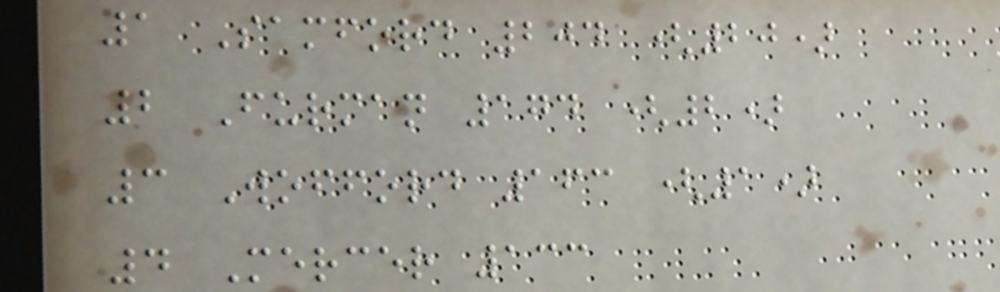1 Samford 204 (20)
2 Furman 174 (2)
3 Wofford 163 (1)
4 Mercer 133
